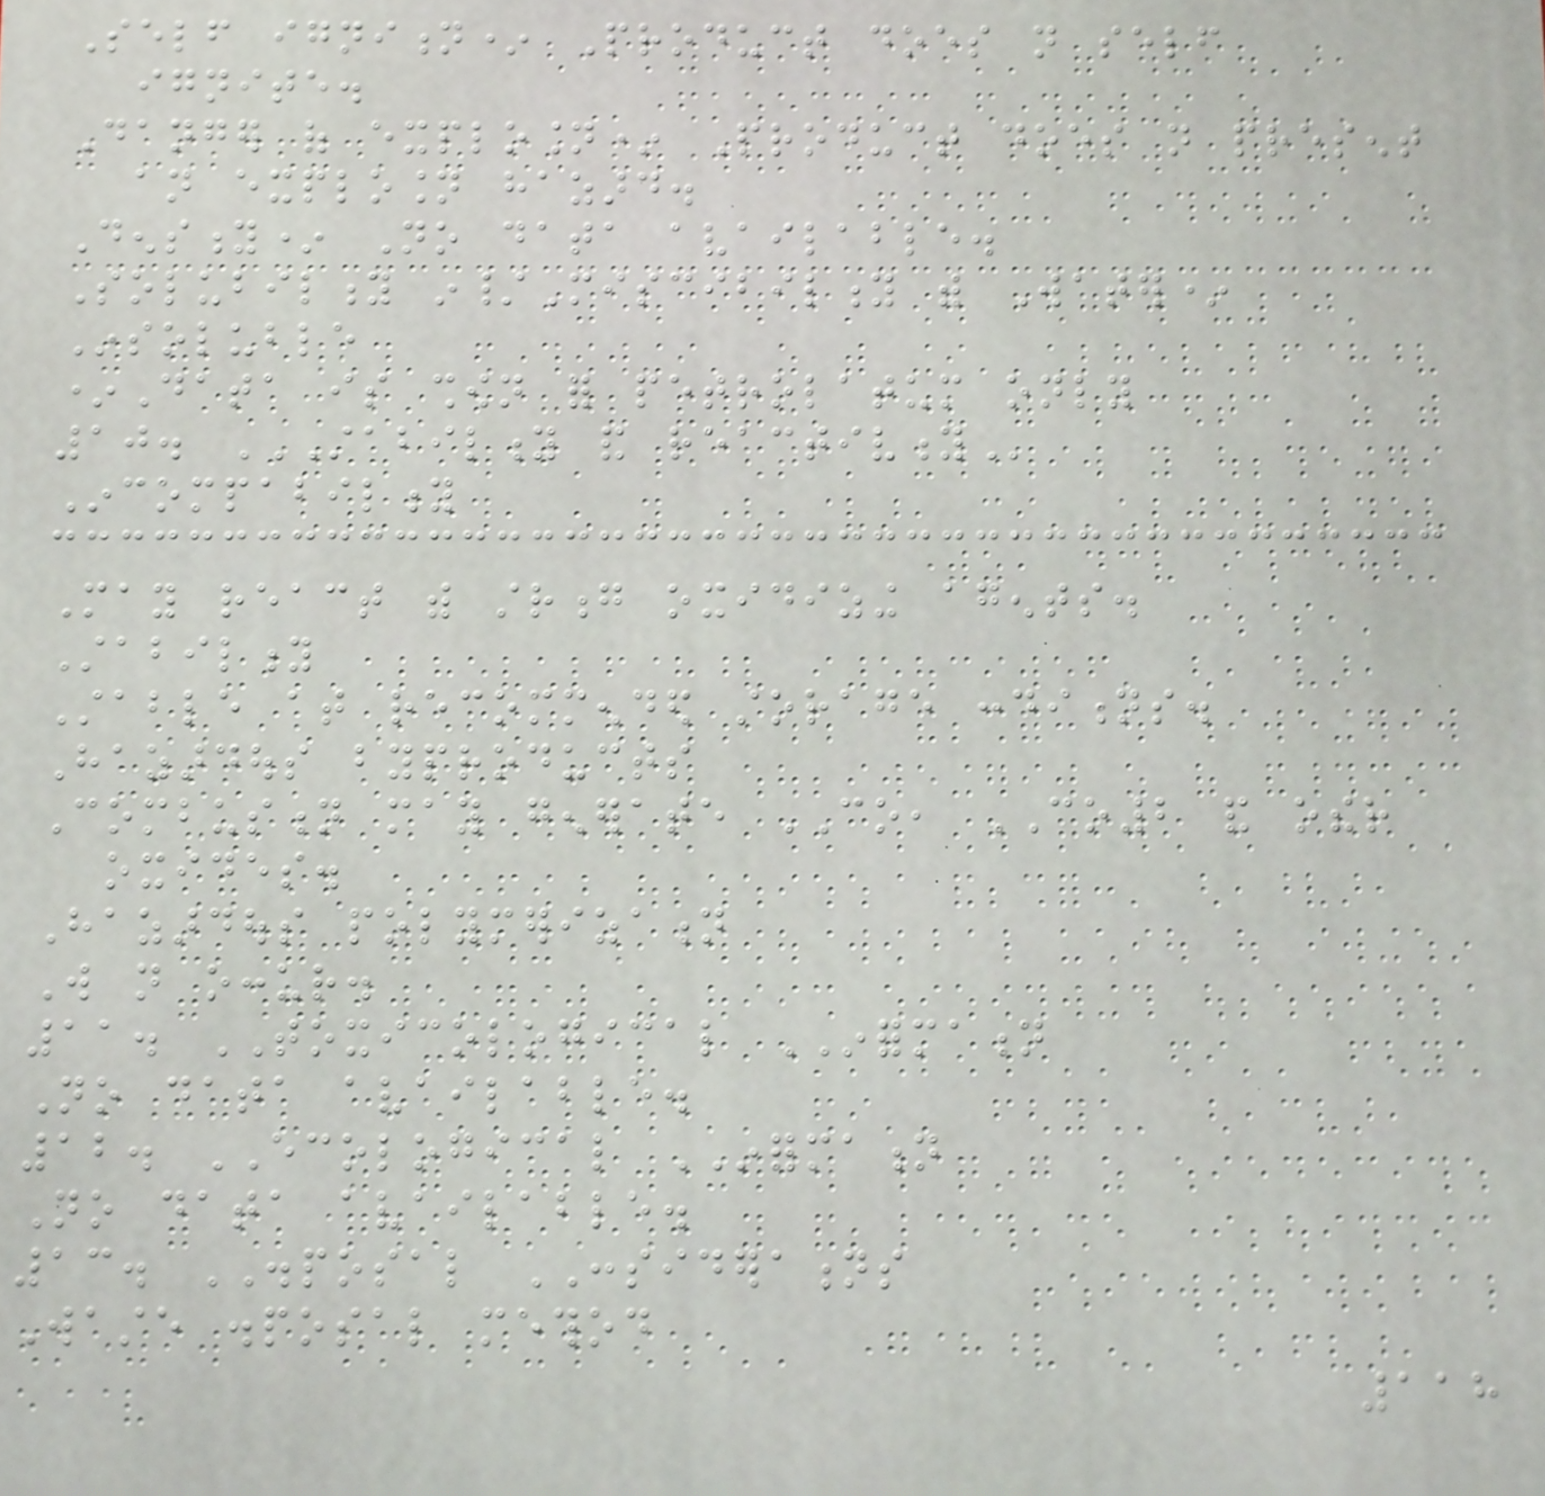Self ignition* Product does not self
ignite.
Danger of explosion* Product does not present
an explosion hazard.
Density* No data available.
Solubility in/Miscibility with Water*
Insoluble
*Data is shown for petrolatum only
10. STABILITY AND REACTIVITY
Incompability
May react with strong oxidizing agents.
Stability
Stable at recommended storage conditions.
Hazardous byproducts
Combustion may generate CO, CO2 and other
oxides.
Hazardous polymerization
Will not occur.
11. TOXICOLOGICAL INFORMATION
No data available.
12. ECOLOGICAL INFORMATION
No data available.
13. DISPOSAL CONSIDERATIONS
Waste disposal method
118
